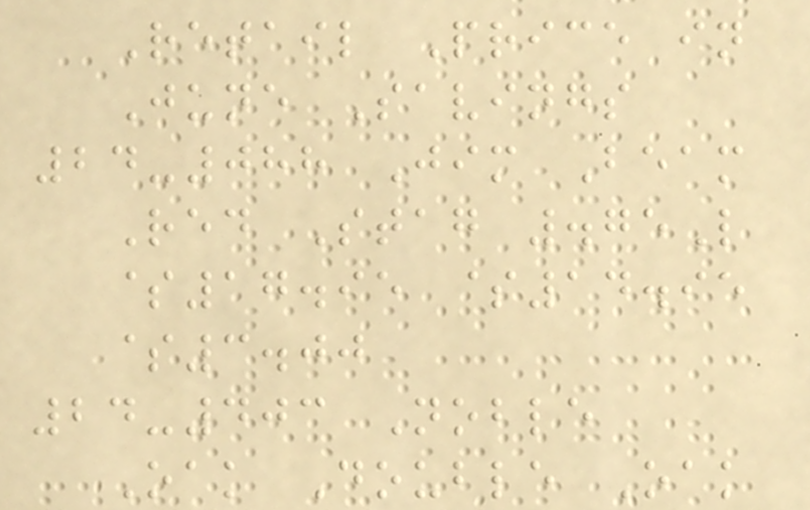Retail Price in
June Savings
24-088 Jim Beam
Red Stag .75L
$17.95 $14.95
$3.00
24-403 Noble
Oak Double Oak
